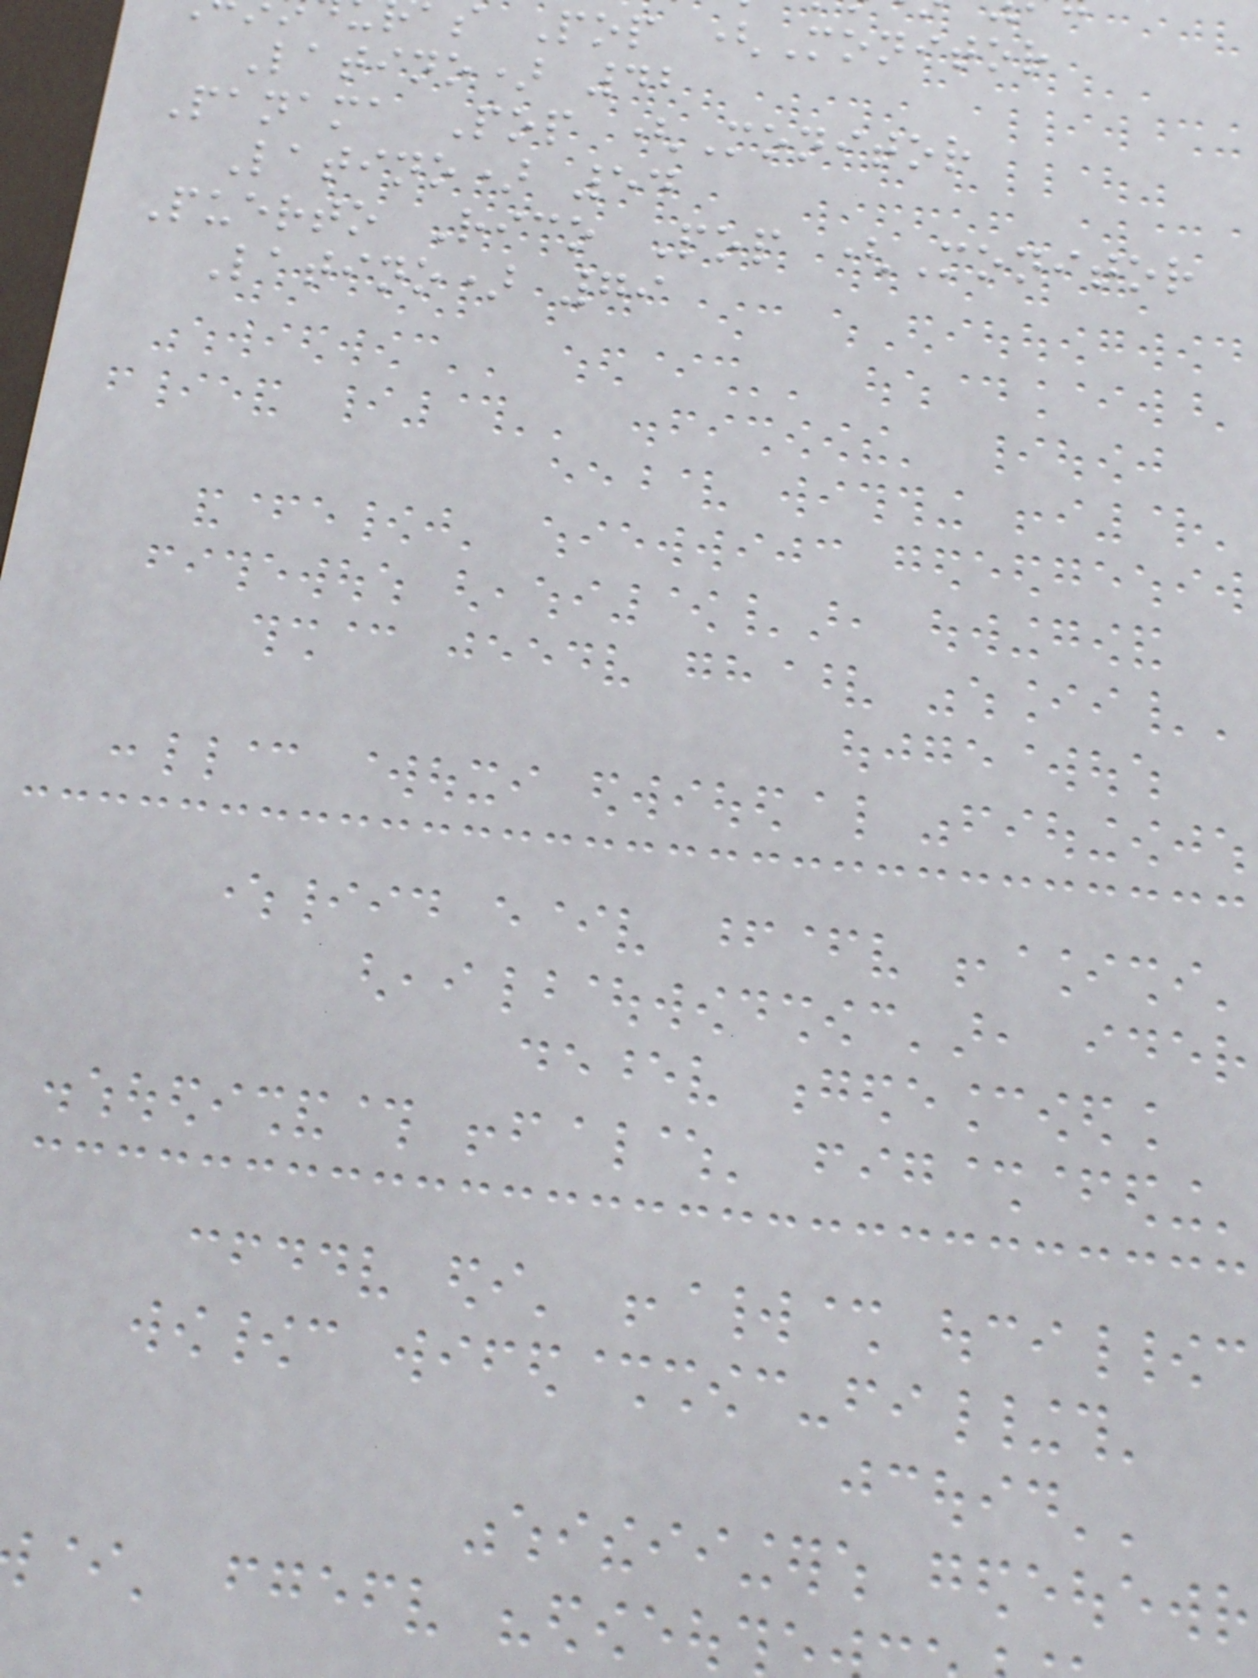s Pop (Monitor
Latino) 42
Panama Pop (Monitor
Latino) 54
Puerto Rico Pop (Monitor
Latino) 79
